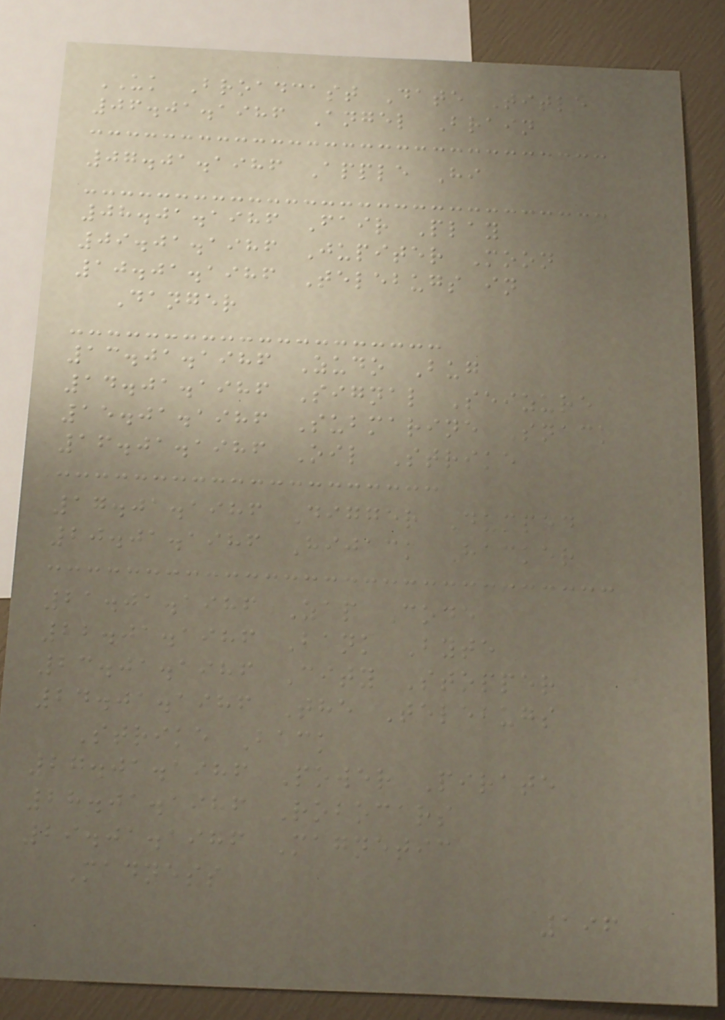UK Broadcast Date Title
06.01.1986 Angel Brain
07.01.1986 Apple Hi
08.01.1986 Fair Play
09.01.1986 Jupiter Moon
10.01.1986 Telebugs in
Danger
13.01.1986 Zudo Bug
14.01.1986 Signal Seizure
15.01.1986 Submarine Snack
16.01.1986 Oil Strike
17.01.1986 Digger Dumped
20.01.1986 Hijack Hacker
21.01.1986 Zap Code
22.01.1986 Bank Byte
23.01.1986 City Stopper
24.01.1986 The Telebugs
Strike Back
27.01.1986 Power Pirate
28.01.1986 Robocars
29.01.1986 Magnetic
Madness
196
